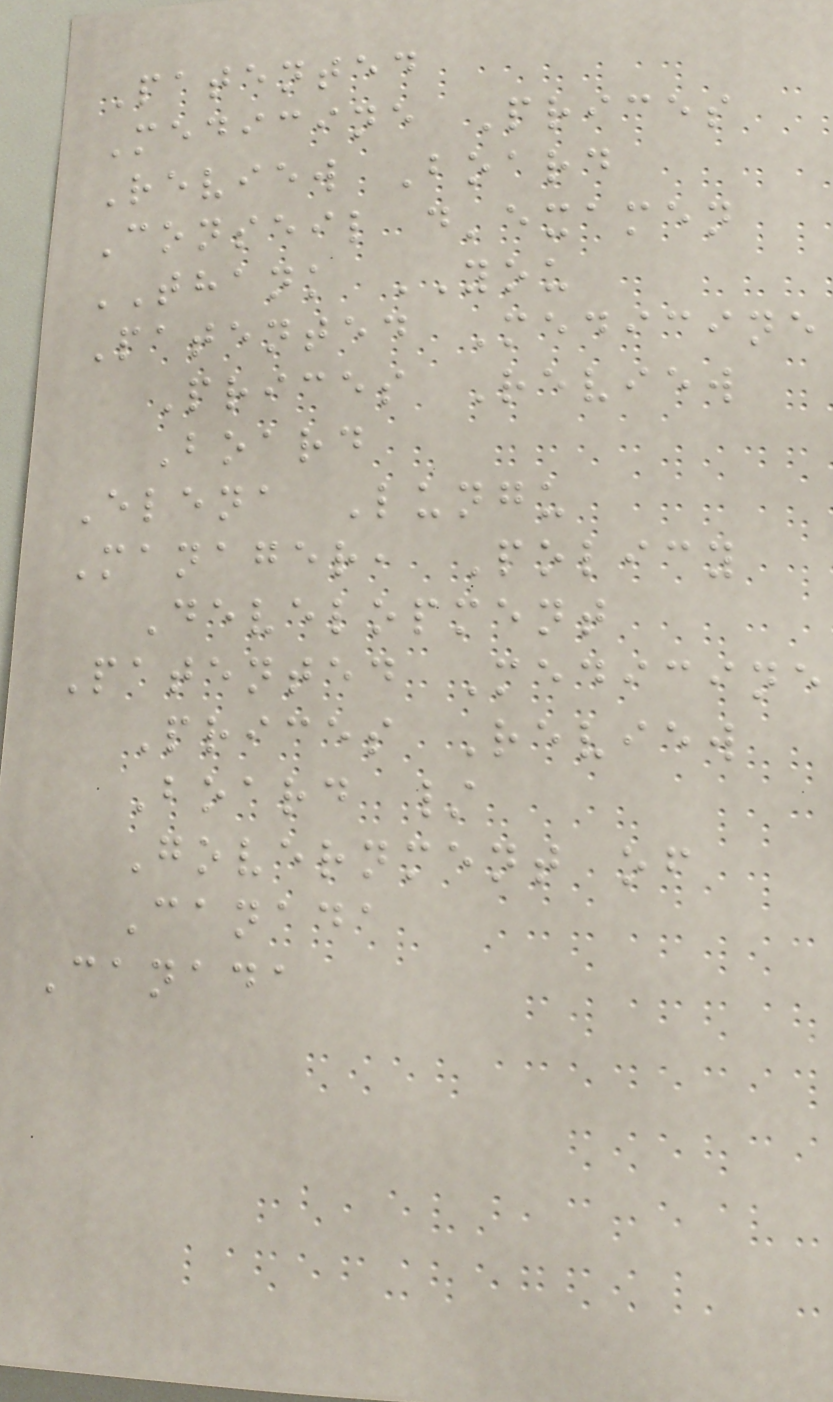Patented
Medicine Prices
Review Board
Conseil d'examen
THANK YOU
Patented Medicine
Prices Review
Board
Elena Lungu
Manager, Policy
Development
Patented Medicine
Prices Review
Board /
Government of
Canada
Canada
